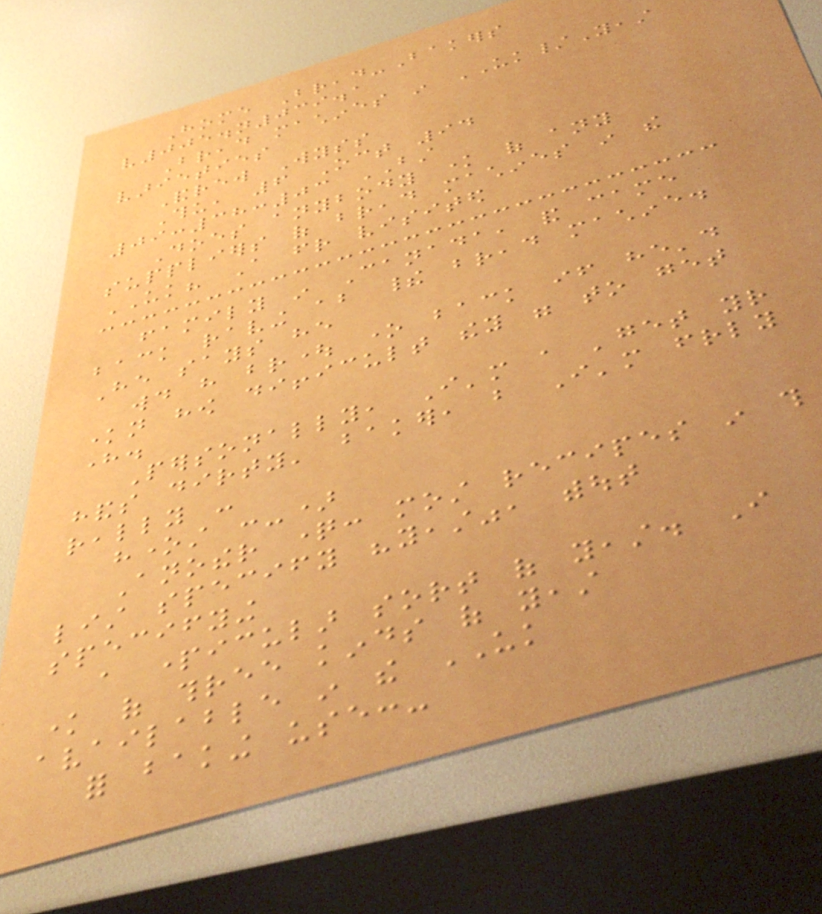Home Bread-Bakers
v005.n039.1
Bread machines in UK/Yeast
varieties
Andrew Wyss
Thu, 6 Oct 94
09:38:03 BST
Does anybody know of any
suppliers of bread machines in the
UK? A friend visited
family in Canada, and came
back raving about their bread machine.
He says he
would have brought one back if he'd
known how difficult they were to get
here.
Personally, I'm a 'get your
hands dirty' baker, but I'm friendly
really -
honest :-)
Another question: most recipes in this
list specify "yeast", without
specifying
a particular sort of yeast. I
know of three kinds of yeast
available in the UK
for baking use:-
